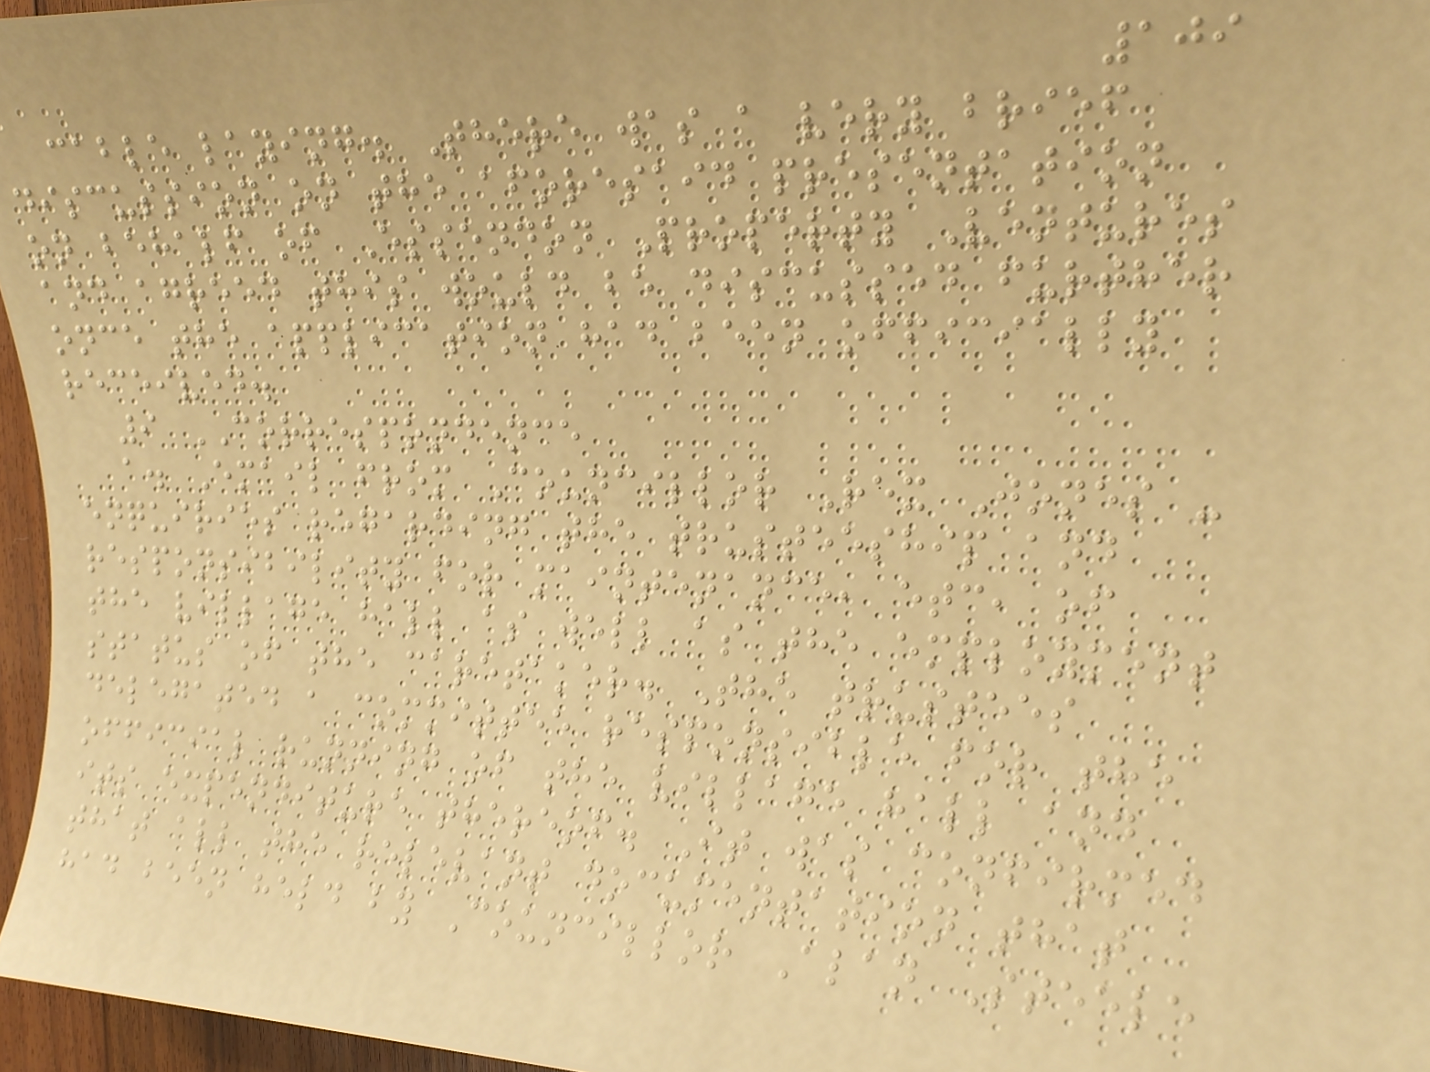109
cable laying. There was a very brief
discussion on the aforesaid presentation
on behalf of Essendon Property Ventures
and agreed this would be discussed further
once the application had been officially
received.
9 CORRESPONDENCE
a. Email from Councillor Rex Jones -
enquiries regarding the trusteeship and
responsibility for maintenance, etc, of
the village hall as well as the employment
status of the caretaker. The trustees
delegated a committee responsible for the
official running of the village hall and
its expenditure thereof. It was confirmed
that all the relevant documentation that
had been held by Councillor Alan Steele
